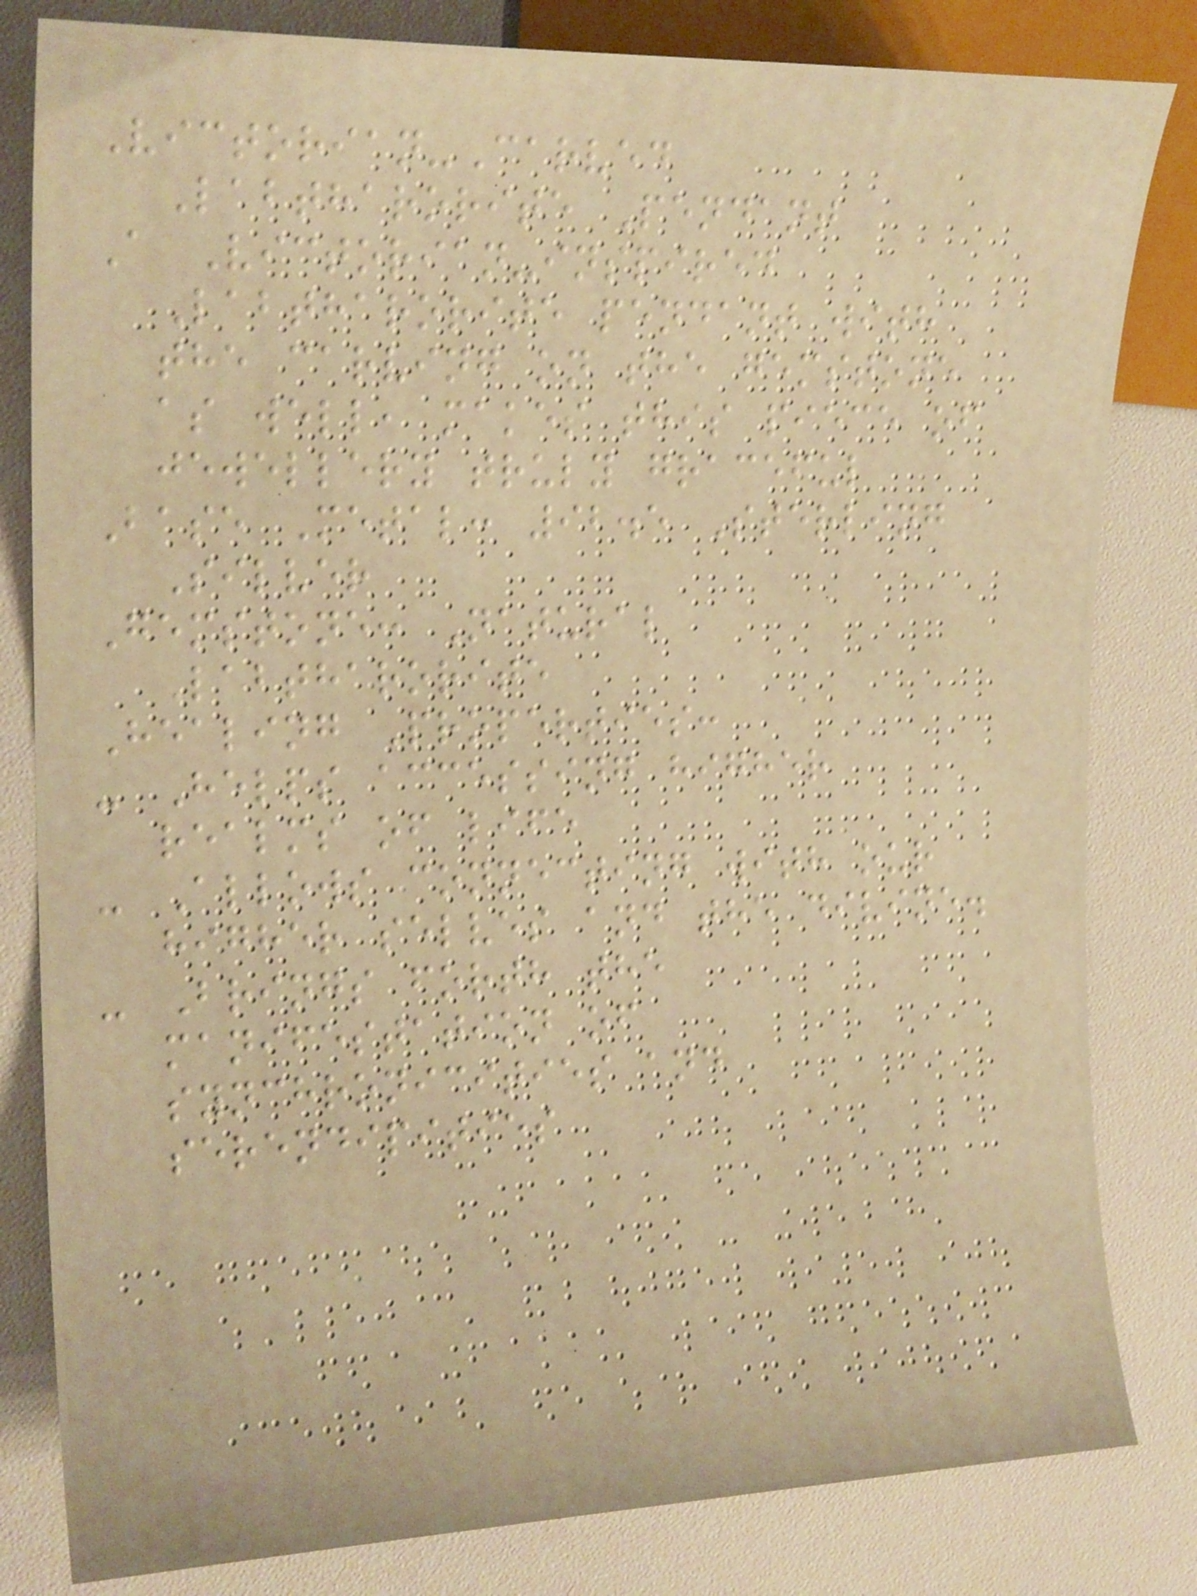Victorian-Carved
Labtharorite Pendant
A Victorian-inspired
Labtharorite pendant with
the carving on the gemstone
as well, makes this piece of
jewellery truly graceful
Base Metal: 92.5 Sterling
Silver
Gemstone: Natural
Labtharorite
Healing Properties:
- Helps accessing higher
realms of life
- Allows connecting with our
higher selves and the divine.
- Brings forth the
manifestation of
synchronicities and
serendipities
